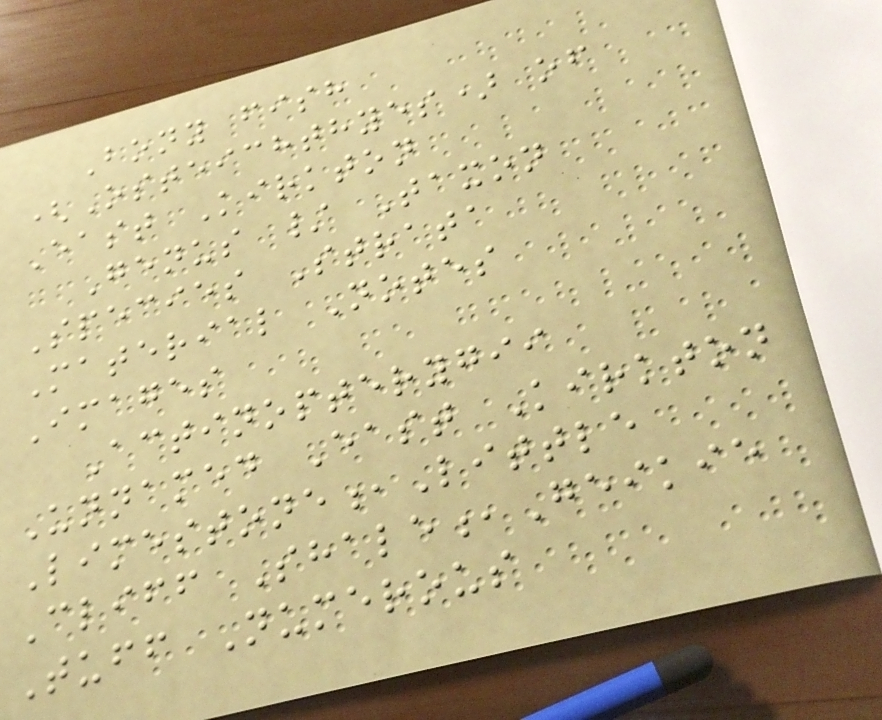Bony fish
(Osteichthyes) of
East Kirkton
Genus / Taxon
Species Strata
Material Notes
Images
Actinopterygii
Unnamed East Kirkton
Limestone,Little
Cliff Shale,Geikie
Tuff Numerous
